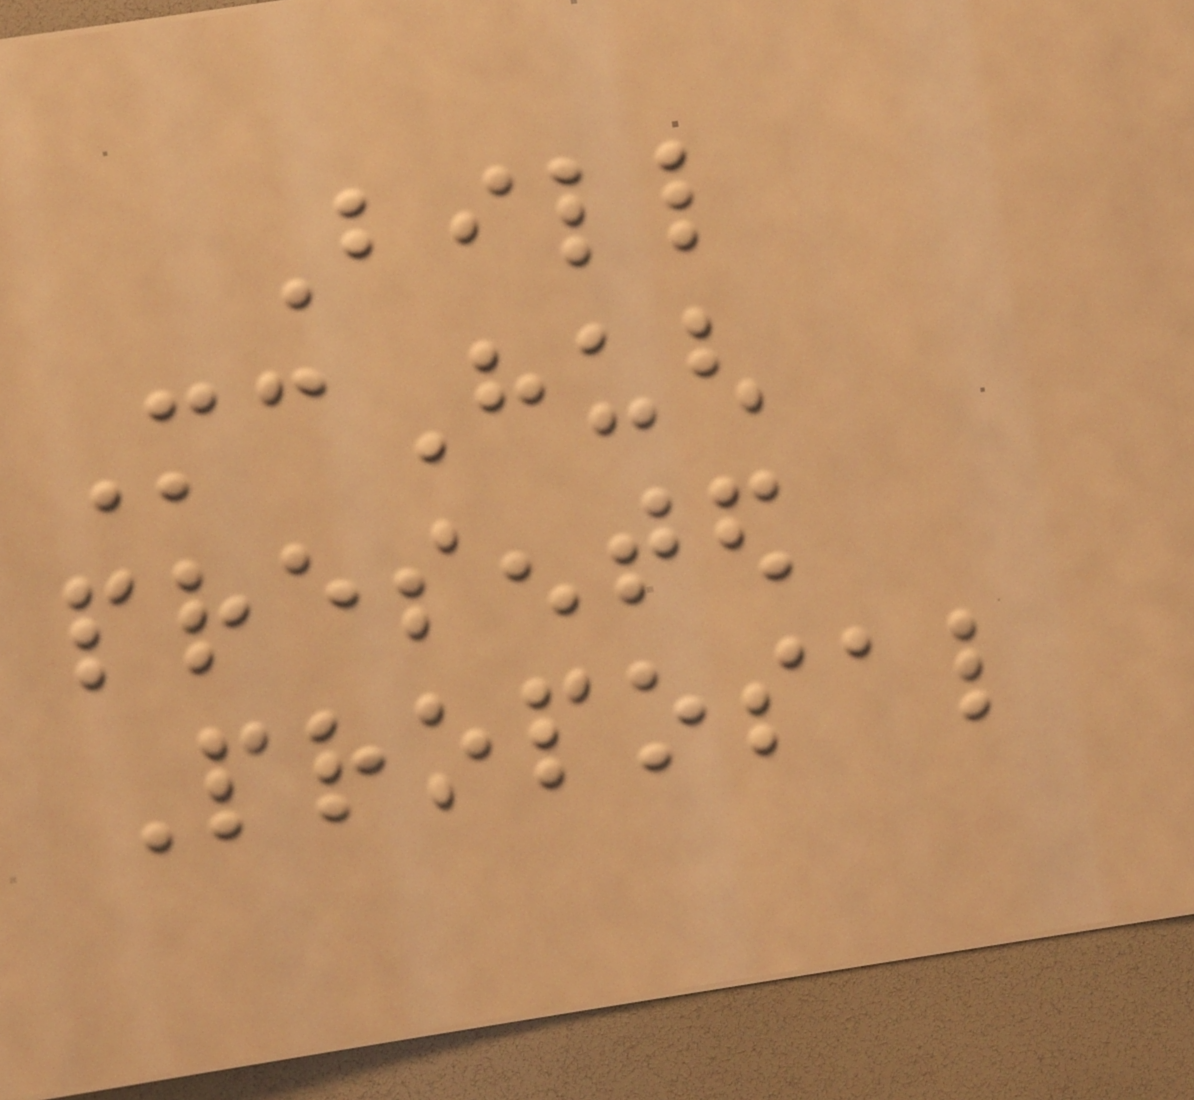Bill
McHugh
presented
Proposal
